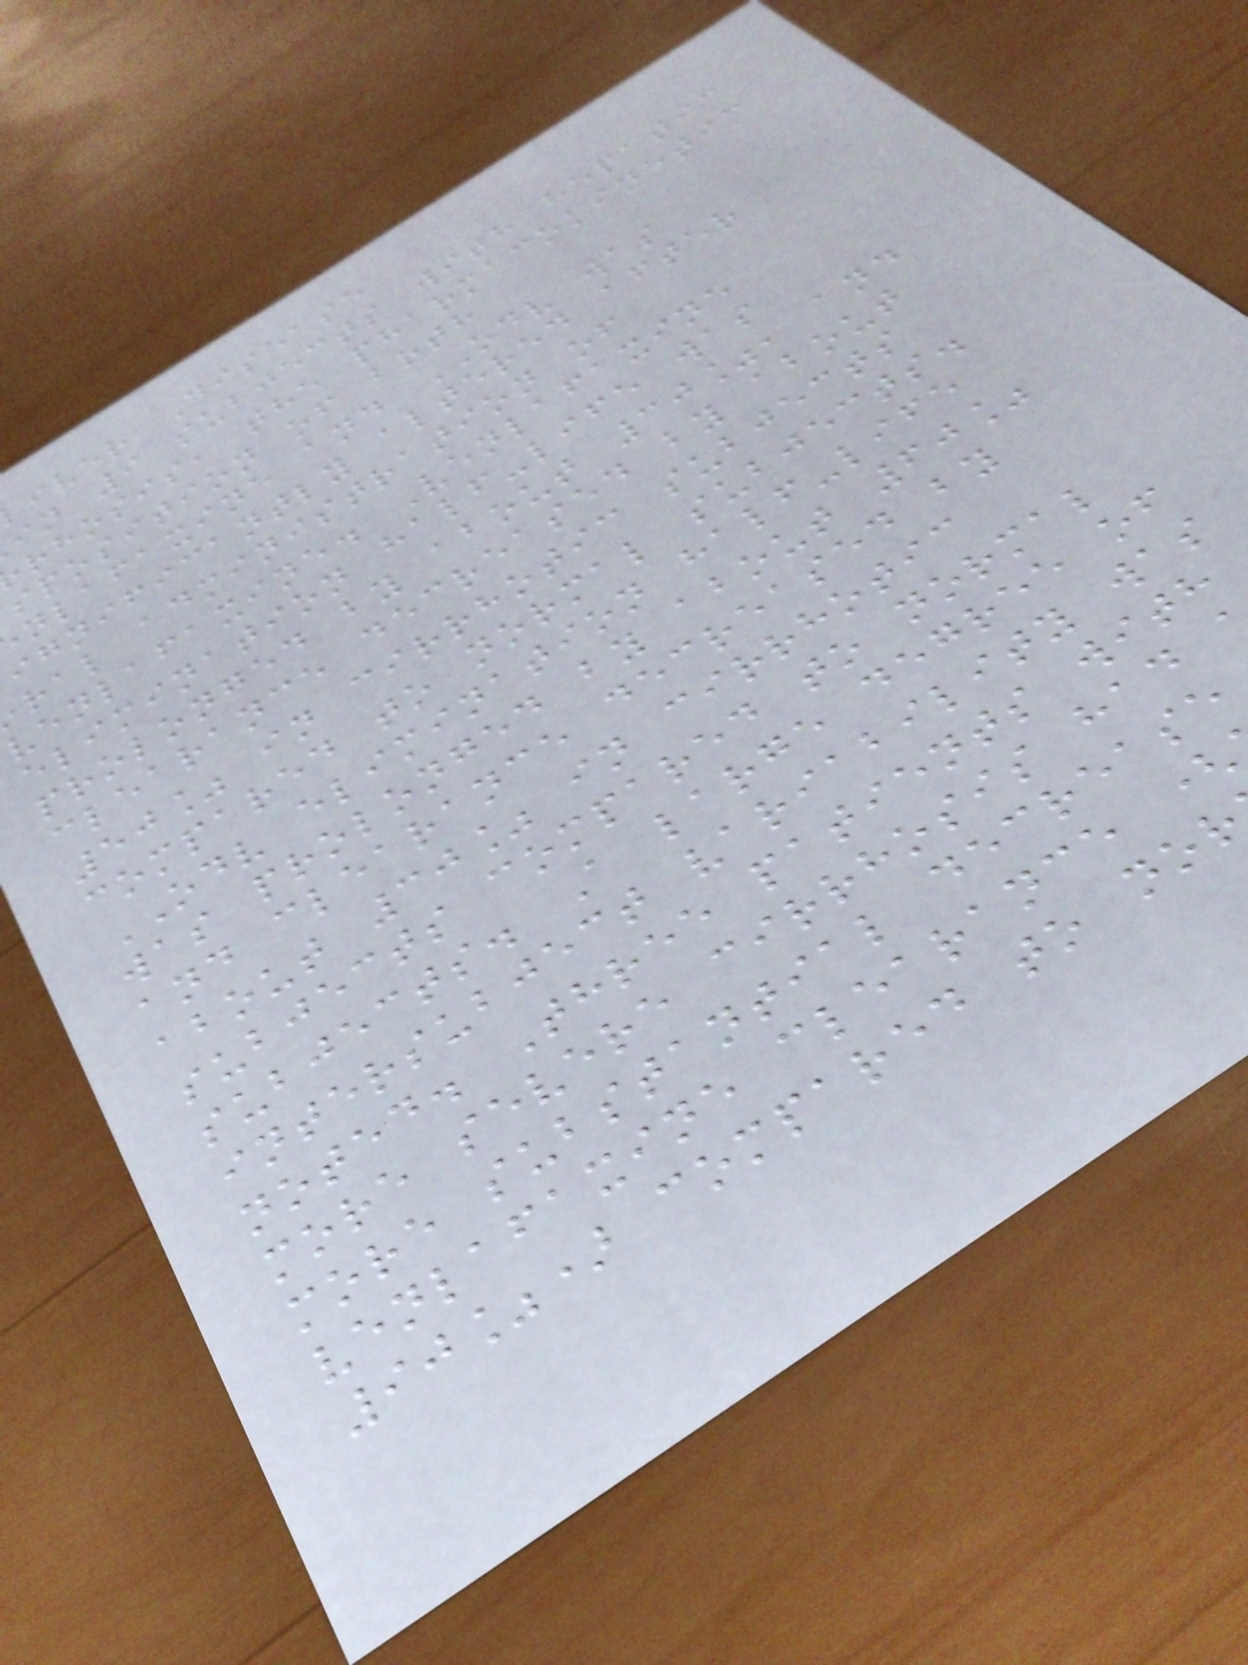iver Disease
in 9 subjects with hepatic
rhosis, the pharmacokinetic
sposition of both
nlafaxine and ODV was
ignificantly altered after
ral administration of
venlafaxine. Venlafaxine
elimination half-life was
prolonged by about 30%, and
clearance decreased by about
50% in cirrhotic subjects
compared to normal subjects.
ODV elimination half-life
was prolonged by about 60%
and clearance decreased by
about 30% in cirrhotic
subjects compared to normal
subjects. A large degree of
intersubject variability was
noted. Three patients with
more severe cirrhosis had
more substantial decrease
venlafaxine clearance (
90%) compared to nor
